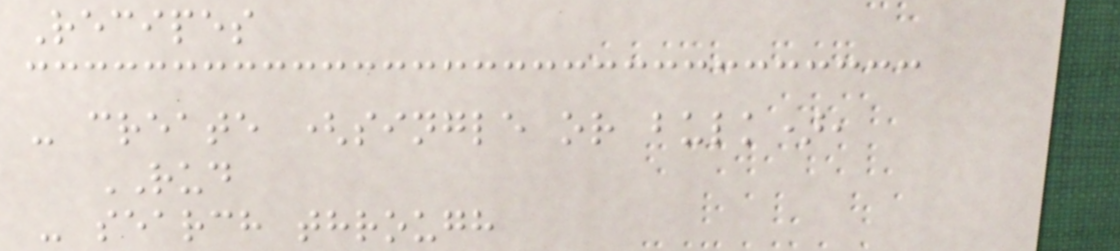Recipes
- create (single or bulk),
RUD
- search through
